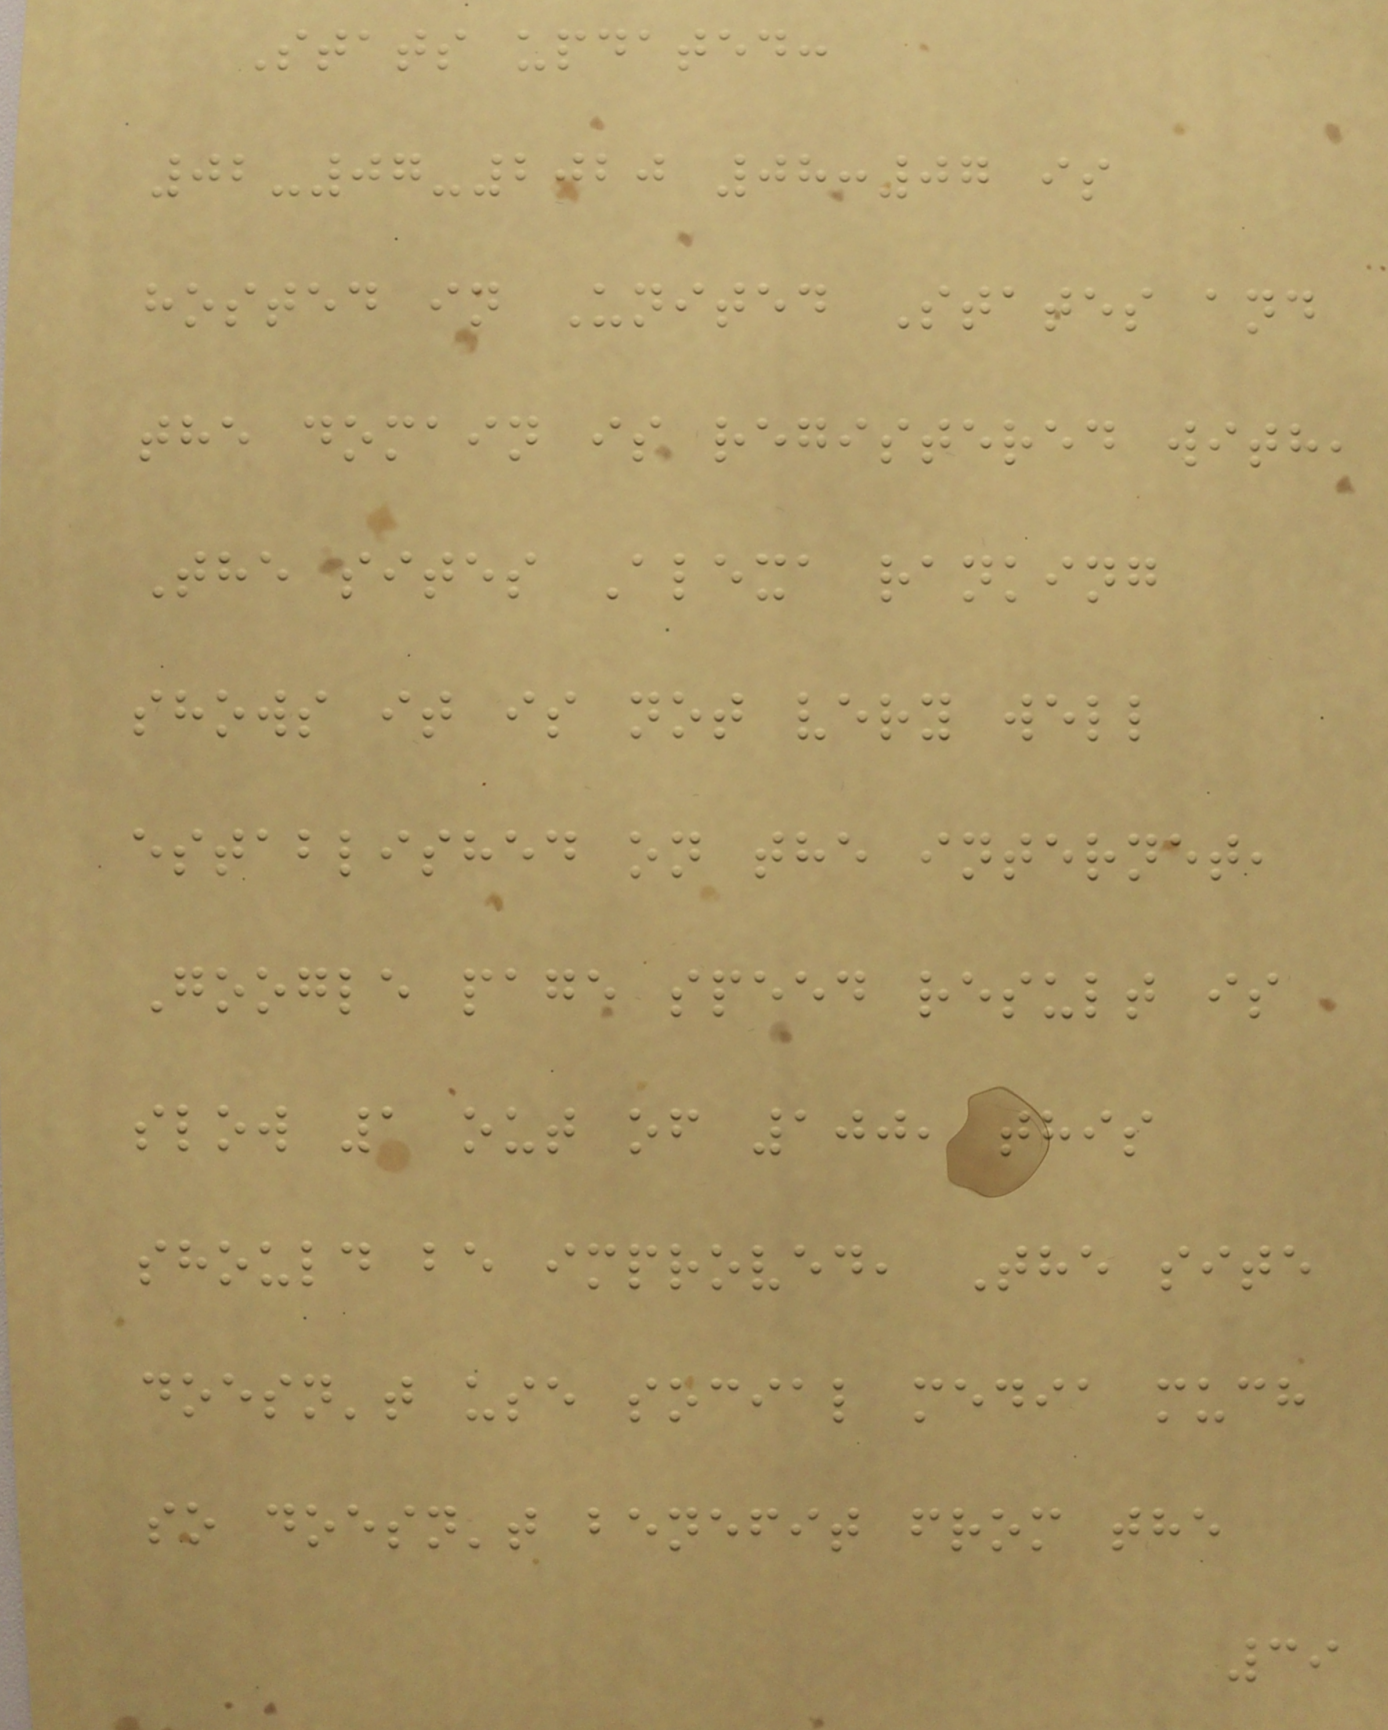Stats updated:
02-07-2020 08:07 is
hosted in United States and
the domain is registered with,
The sites Alexa ranking
shows it is not very well
established on the internet,
Google page speed result is
slow 1 out of 100, this
should be improved, The site
doesn't use social media much
so doesn't benefit from the
39
